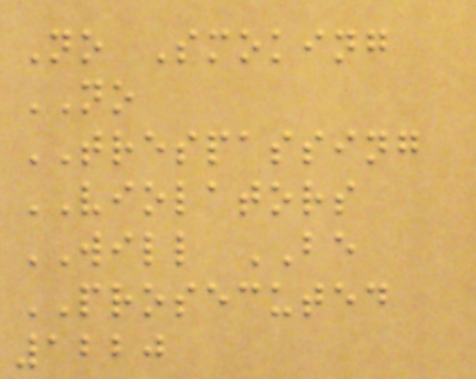No Smoking
NO
TRESPASSING
VIOLATORS
WILL BE
PROSECUTED
1220
